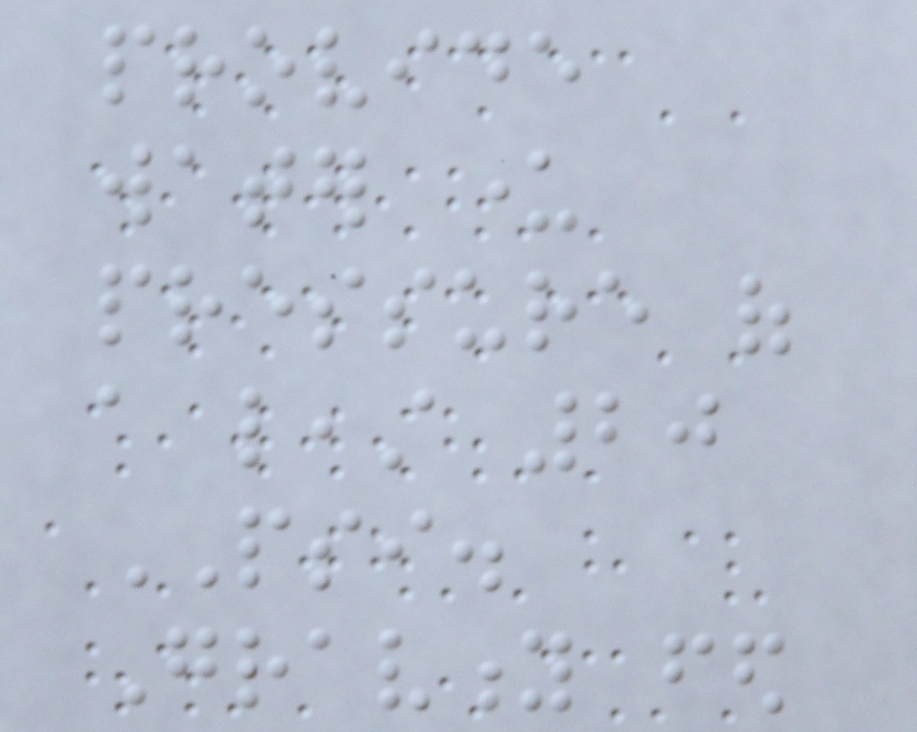provide
water under
pressure of
a least 20
PSI.
Gravity fed
